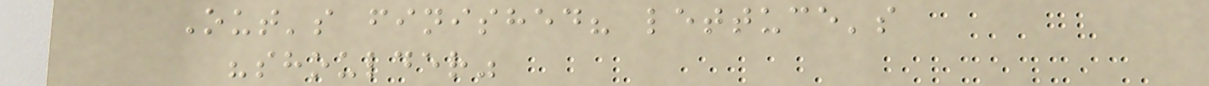Out's finished? lettuce's
"shoulder"
